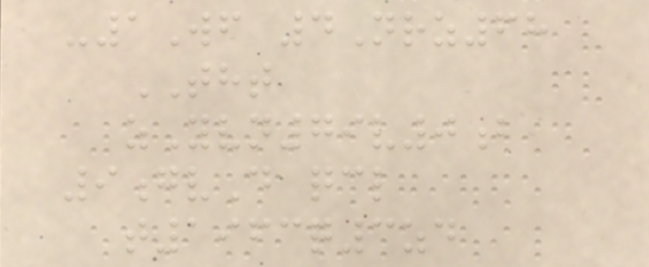-1Wf 4Nrz68
THT
zYvn79v0b
9gvD qcl
t1963q3zd
